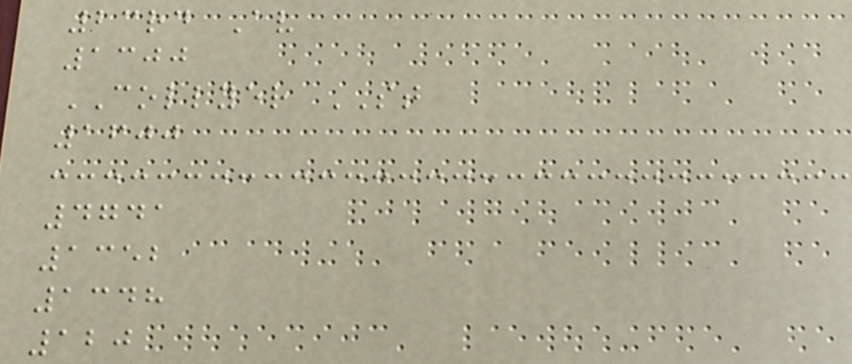23rd Av
1300
COLLYER ST
1600
4741
1352
1348
120
